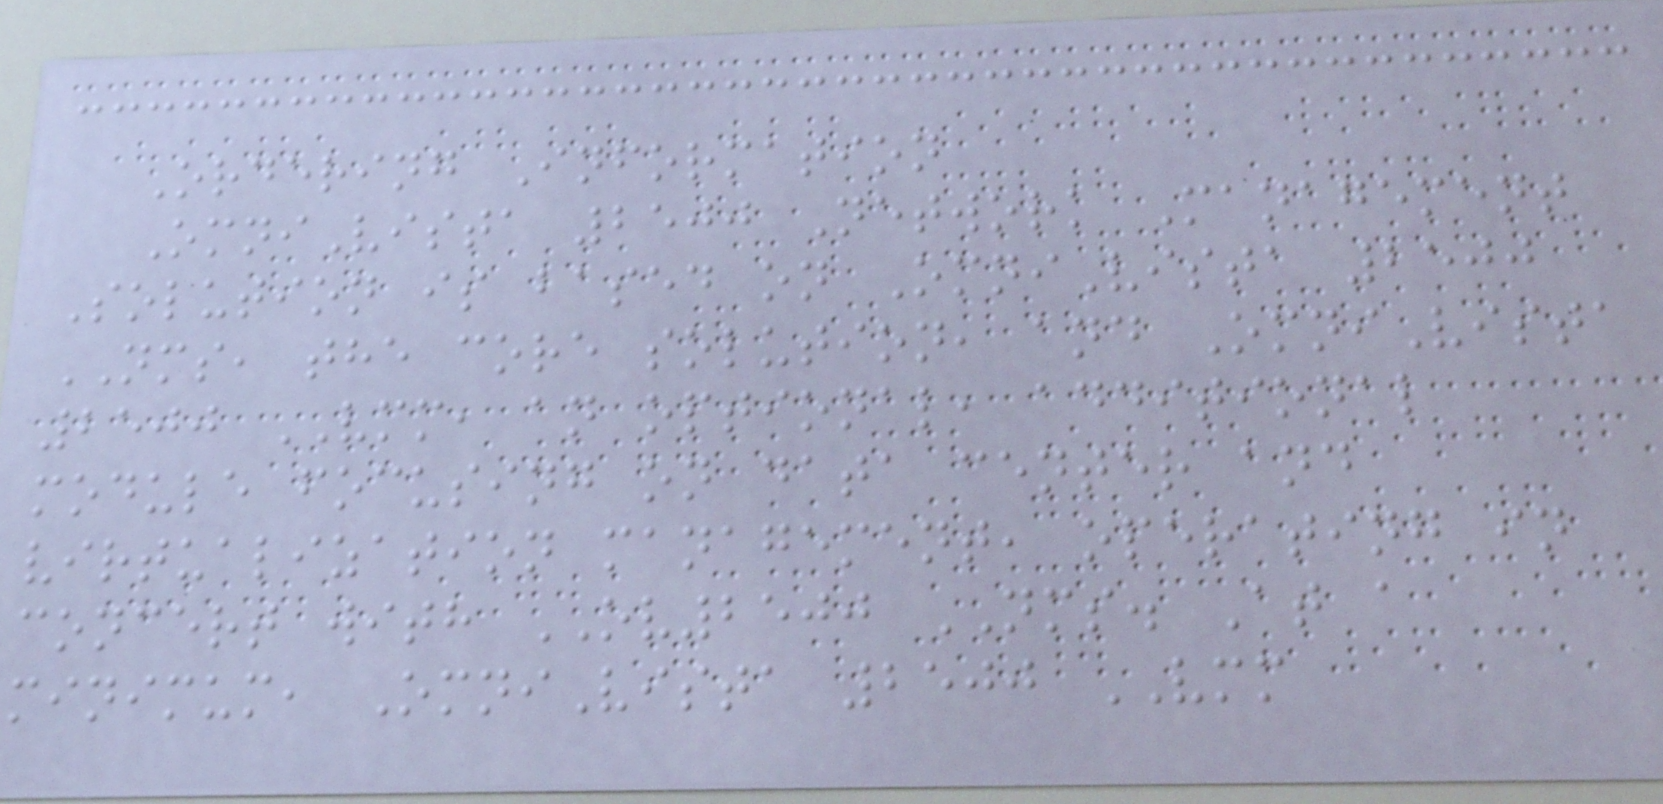Ordering Information
OmniVista 2500 Network Management
Solution is based on OmniVista 2500
NMS, the core solution, and OmniVista
2500 VMM, an optional, additional
module focusing on data center and
virtualization management, operating in
concert with OV2500 NMS. At a
minimum, OmniVista 2500 VMM
